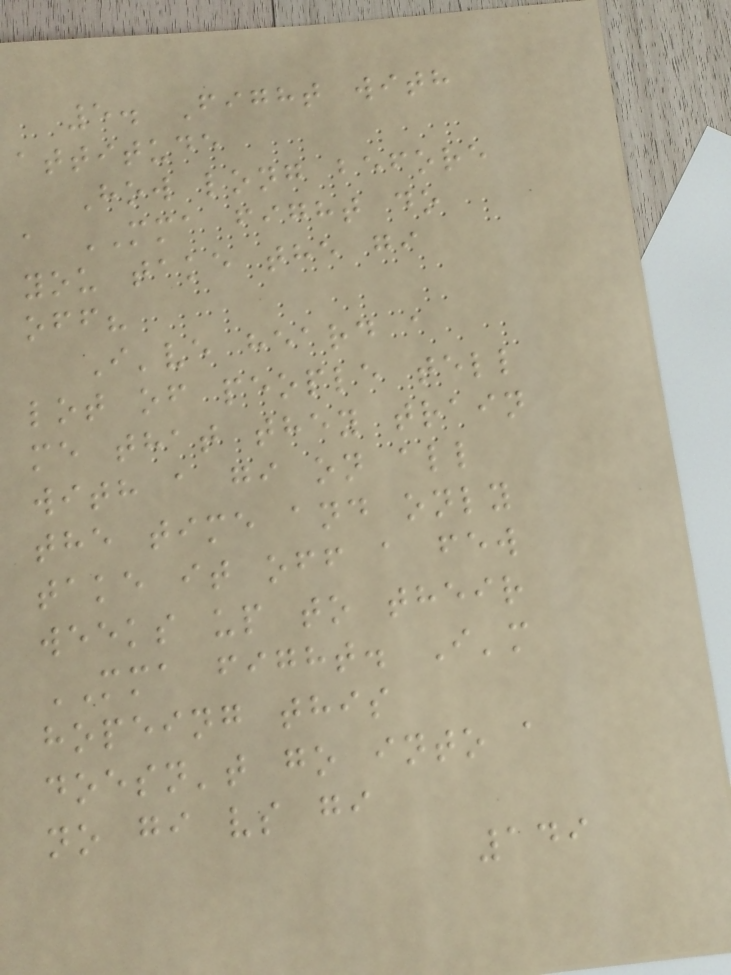5. Fight with
attitude
How long before
a MMA fight do
you take the gi
off?
I've heard a
lot of people tell
me that they train
with a gi on all
the time and only
take it off a few
weeks up to their
MMA fight. I'm
hopeing this
doesn't go into a
no gi vs gi
149
